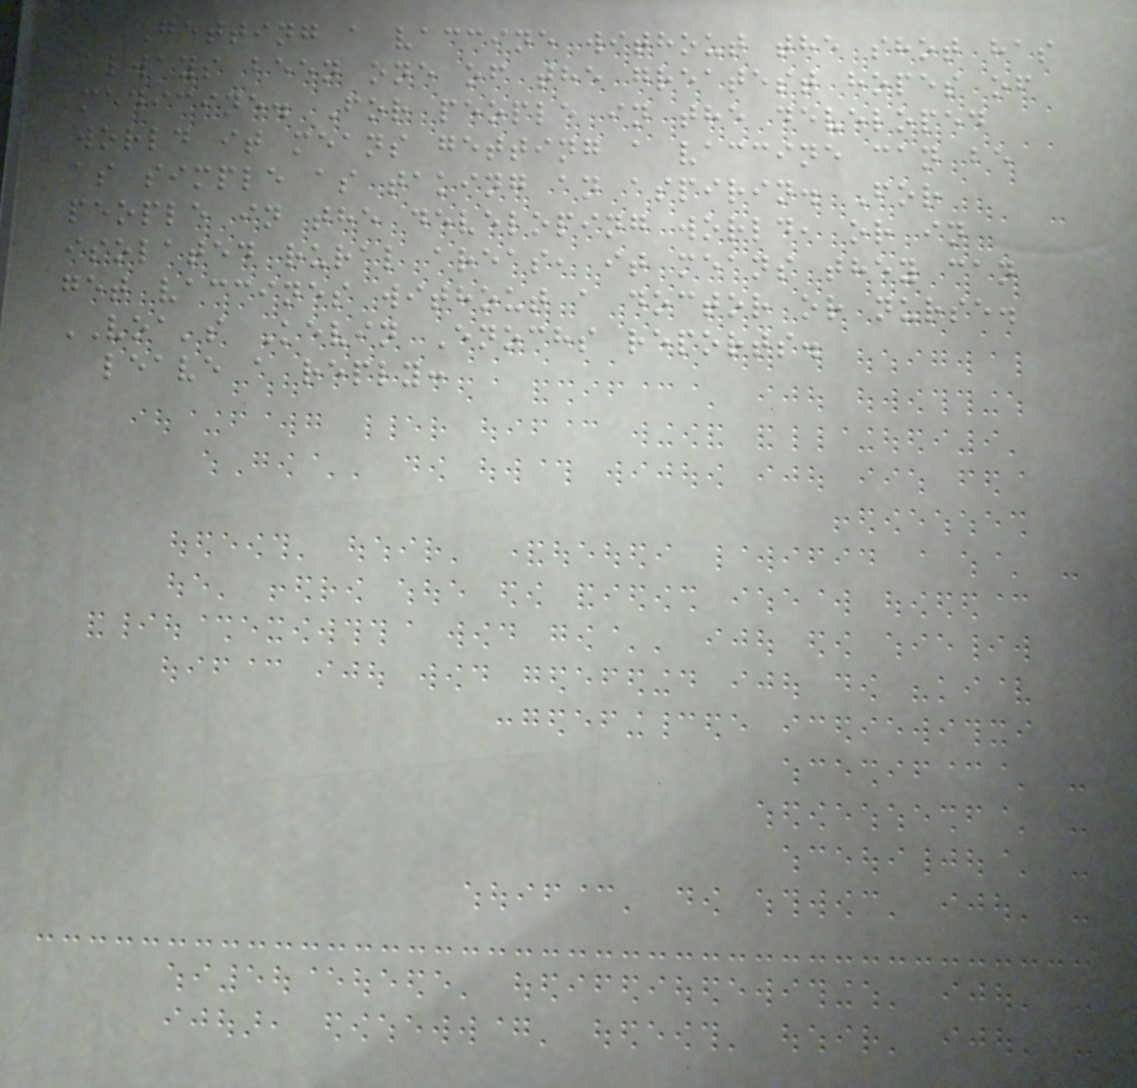Getting a vaccine without the shot has
always been one of the greatest hopes of
medicine. For people in the developed
world it means getting a vaccine can be
as simple as taking an aspirin. For
people in the developing world, or in
isolated rural areas, it means they can
get vaccines without a doctor or nurse.
VOA's Kevin Enochs reports.
leave a reply:
